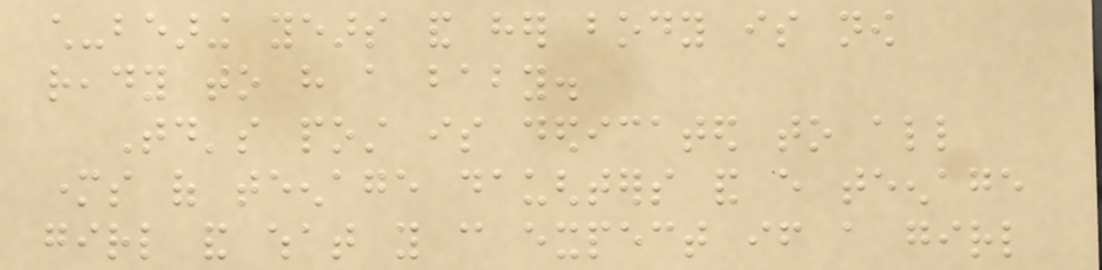child-bearing years and her body is now
ready to have a baby.
Today's post is dedicated to all
mothers of teenage daughters and every teenage
girl and what you can expect if a girl
